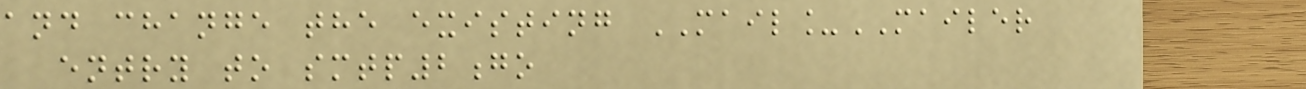and change the existing MAIL_MAILER
entry to smtp2go
